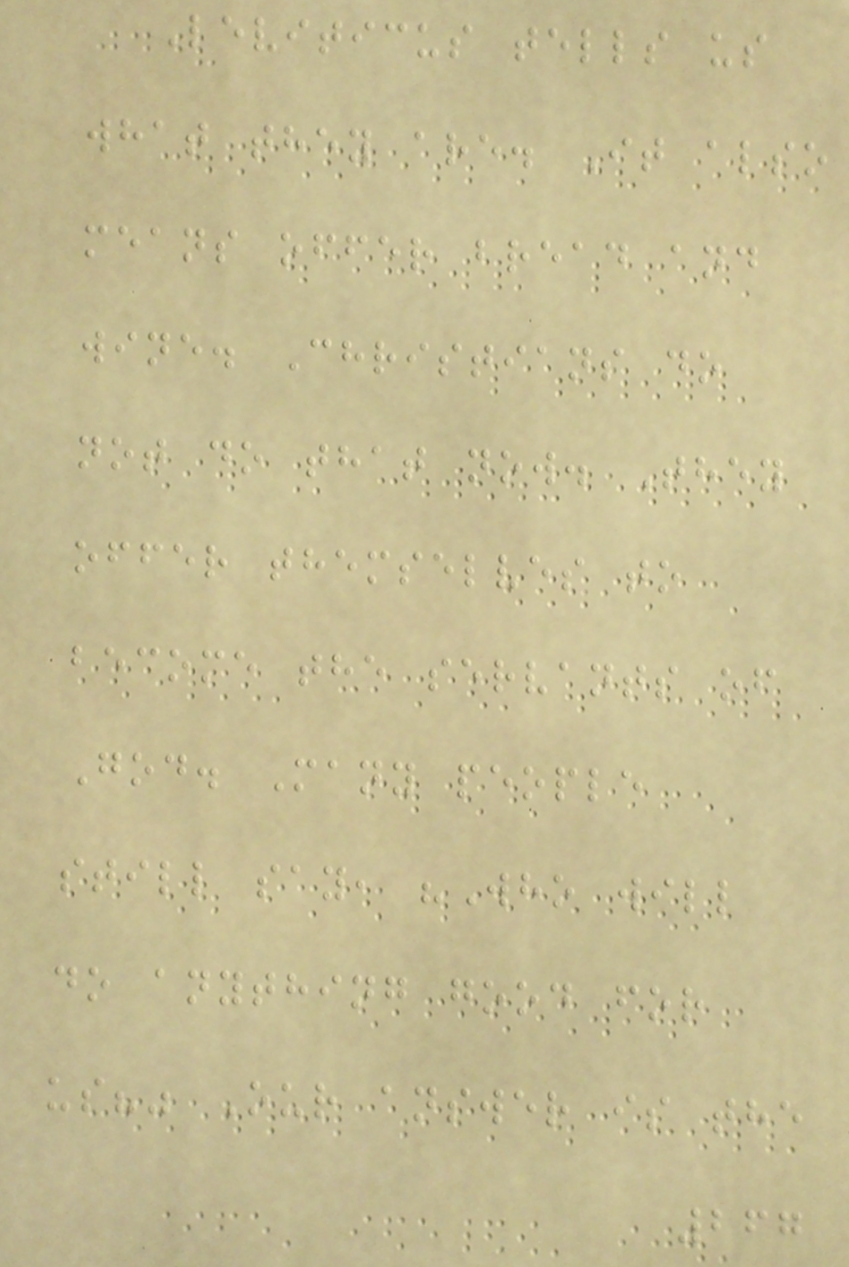Leviticus tells us
what they are. It also
means offer bread and
wine. Christians do
not do that now. They
offer themselves to
become the servants of
God. Many people
still say, "Who will
do anything good for
us?" Our answer is the
267
